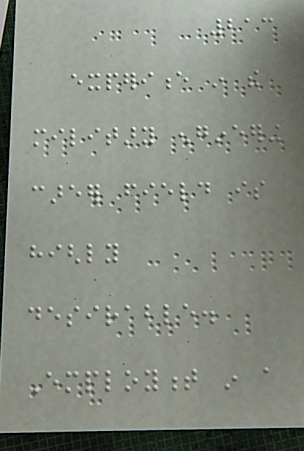213
experience in the
military engineering
career field is
highly
desirable.
Employment in a
